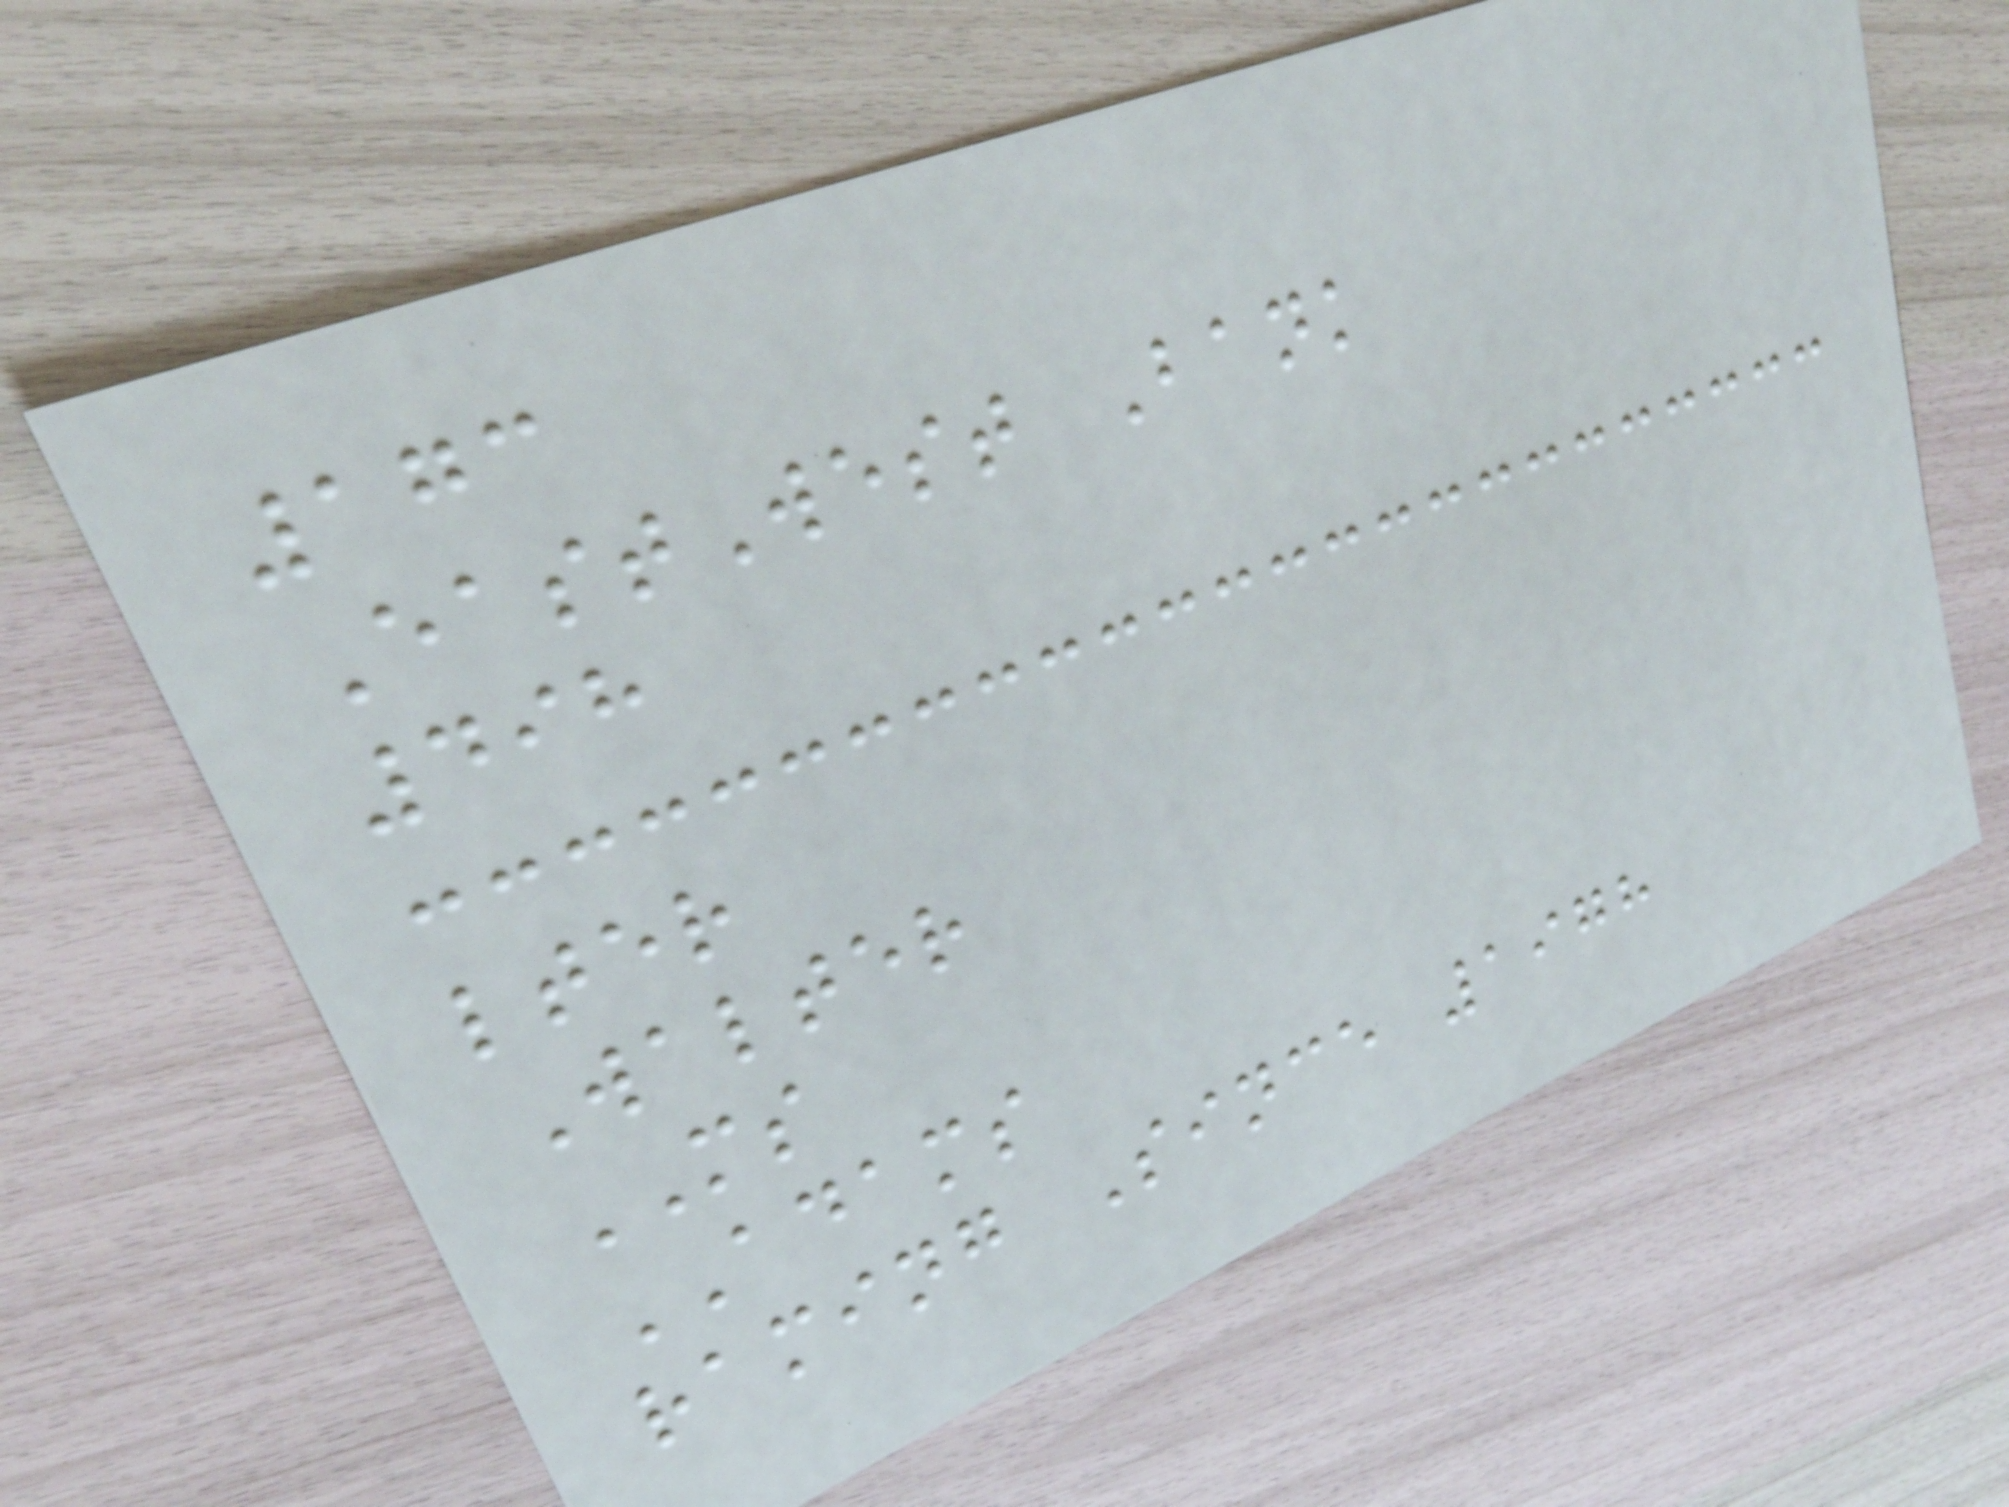173
EastWest Bank
498
lter
Walter
MS
ADAMS
raming Since 1978
